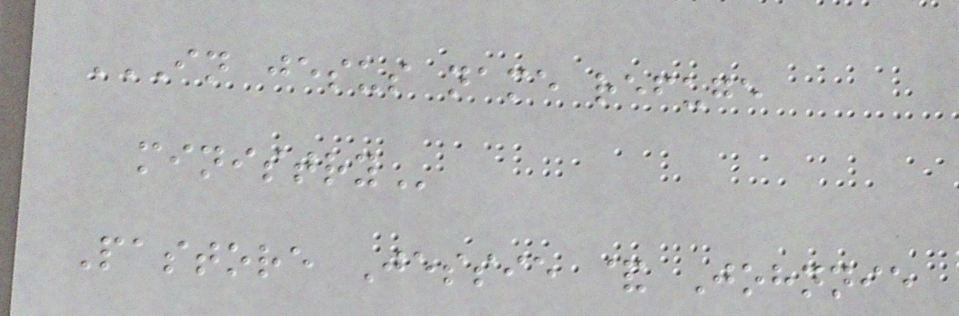IN JESUS NAME REFUGE
MINISTRY
Pastore Jessie & Johnnie
